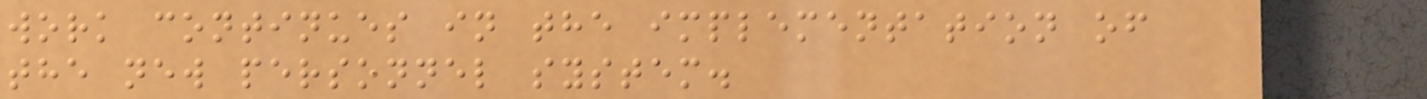work continues in the implementation of
the new personnel system.
